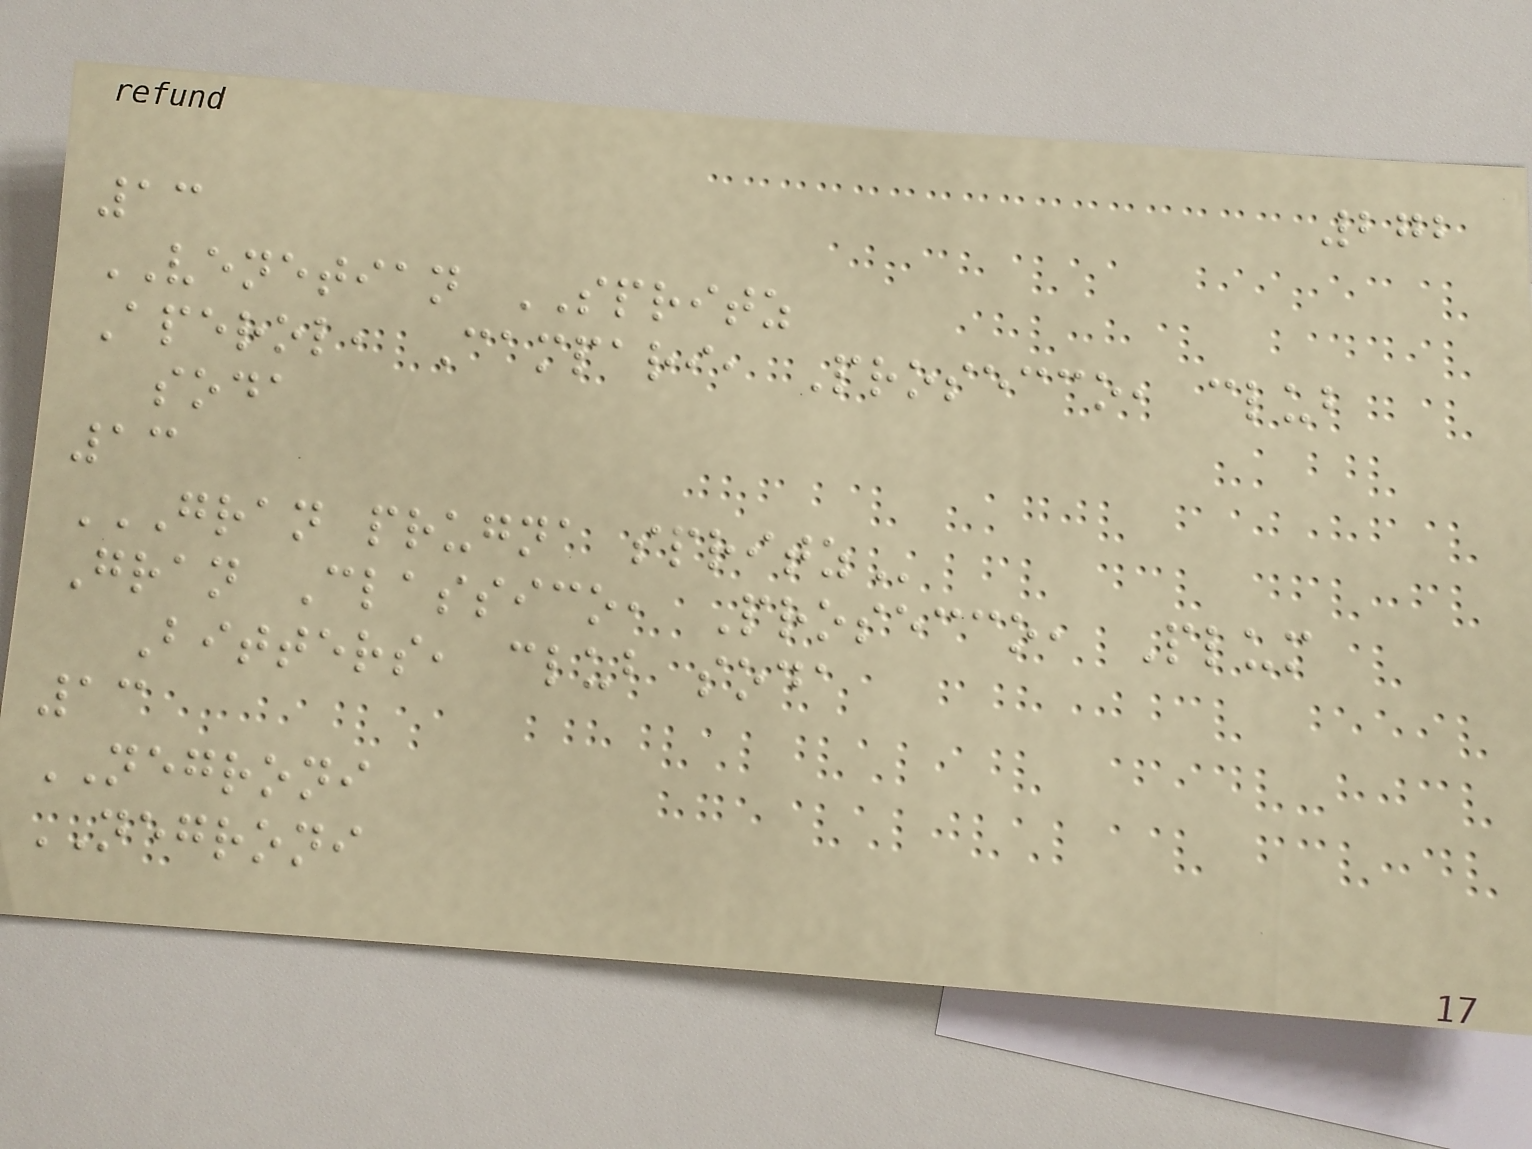272
13
VENETIAN SPRITZ
Aperol, Campari, Prosecco, club
soda
13
GRAN PRUGNA SPRITZ
Gran Classico, Prosecco, Plum
Bitters, club soda
13
NEGRONI
NEGRONI
